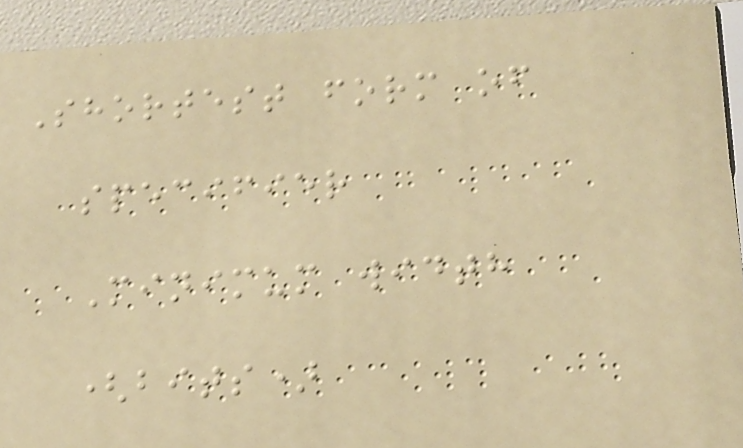Shortest form of
specifier
Minimum width
(bits)
